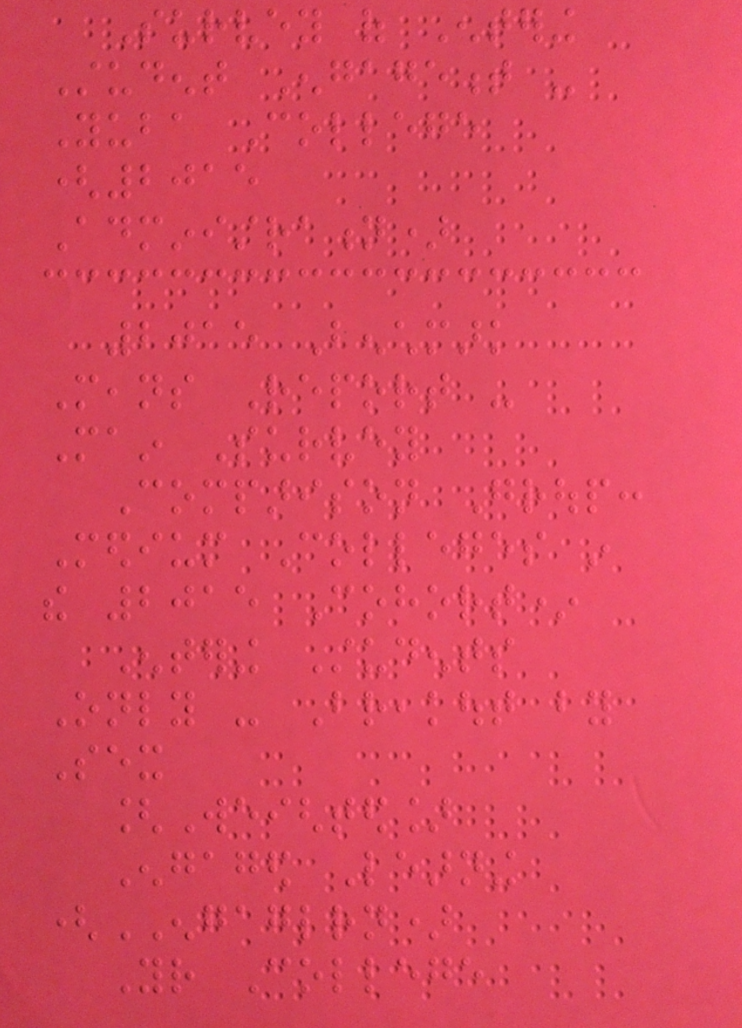Survey of Entering
Student Engagement -
Yuba College
(2015
Administration)
2015 Benchmark
Means Report -
Main Survey
Comparison Group:
Medium Colleges in
the 2015 Cohort*
Entering Students
Only - Breakout by
Sex
[Weighted]
Engaged Learning
(ENGAGLRN)
Your College
